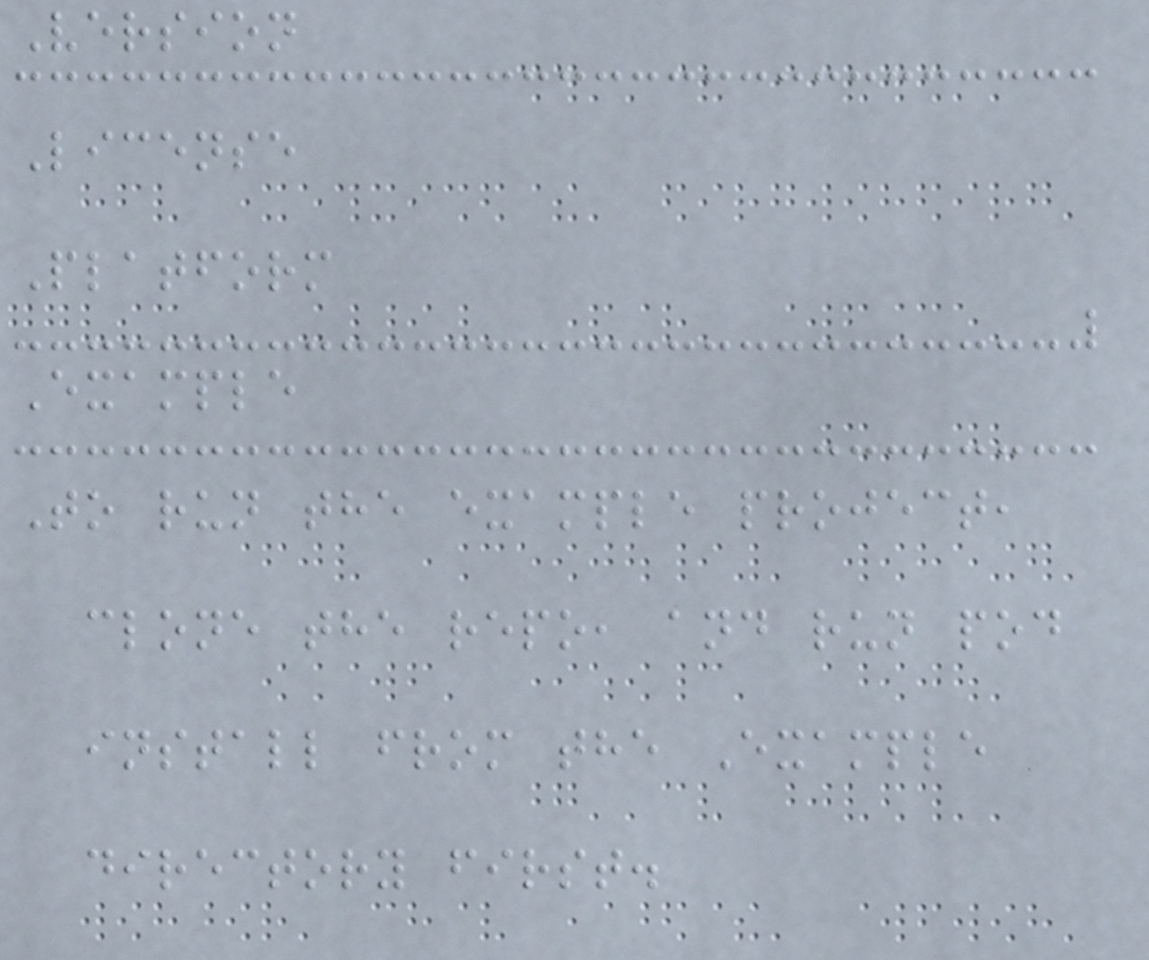Version
License
Platform
Example
To run the example project,
clone the repo, and run pod
install from the Example
directory first.
